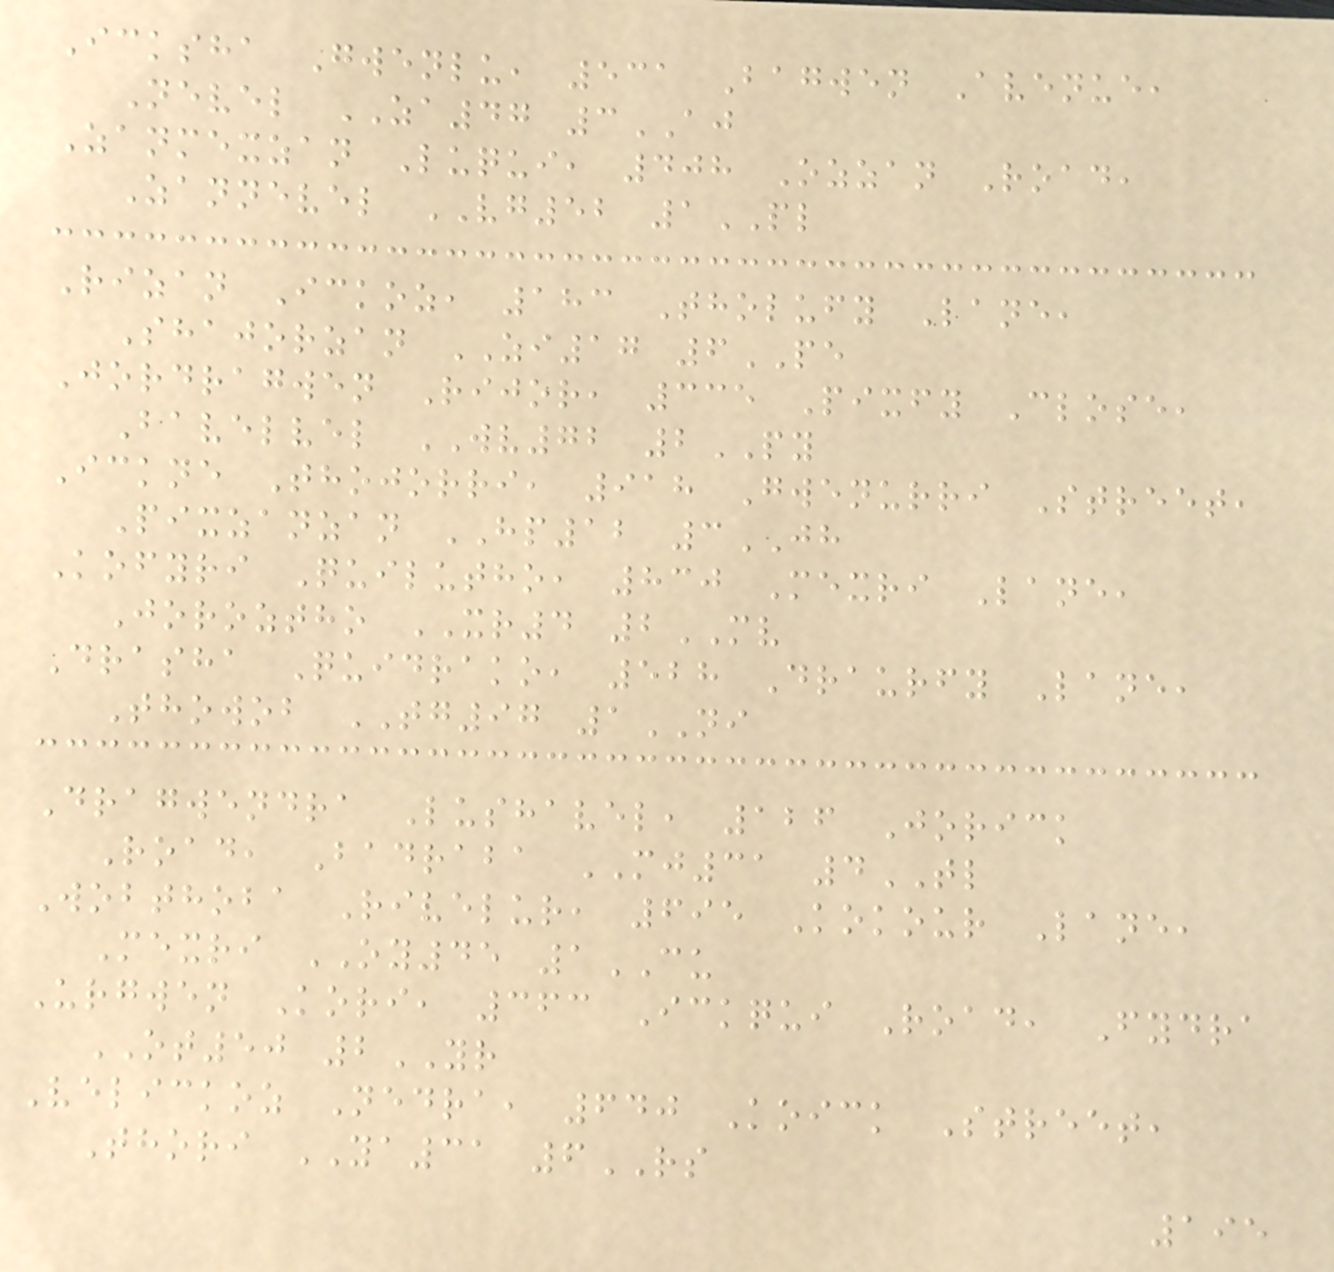Icksha Gwenlu, 531 Bagwen Avenue,
Nevel ZA47 3AJ
Zanmexzan Luqui, 408 Ozzan Road,
Zannevel VG52 1PL
Rizan Ickoz, 183 Tholufy Lane,
Shajorzan ZI17 6PE
Jordragwen Rijor, 335 Pixfy Close,
Bavelvel WV72 2PY
Ickne Thojorri, 918 Gwenurri Street,
Pixzanzan HP12 3JH
Kofyri Quilutho, 830 Mexri Lane,
Joroztho XR4 2MV
Drasha Quidrako, 528 Draurfy Lane,
Thowob TG97 1NI
Dragwendra Lushavel, 126 Jorick
Road, Badraba MJ31 4TL
Wobthoba Rivelur, 695 Kokour Lane,
Mexri OY45 1CU
Urgwen Kori, 363 Ickqui Road, Fydra
OT50 2YR
Velickoz Nedra, 640 Koick Street,
Thori YA31 6RS
195
